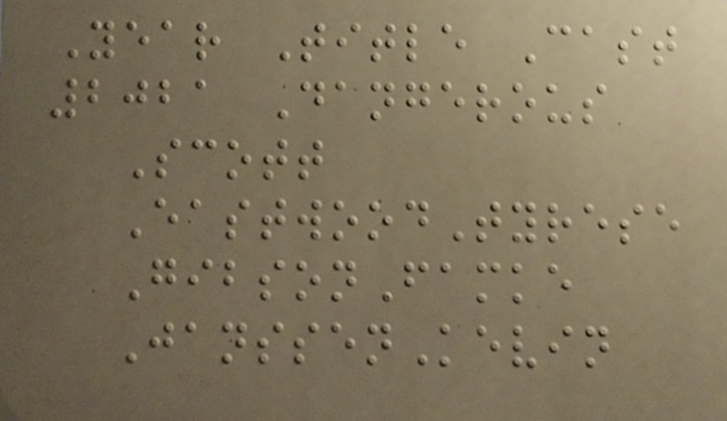Year Title Cast
2021 Dangerous
Scott
EastwoodTyrese
GibsonFamke
JanssenKevin
